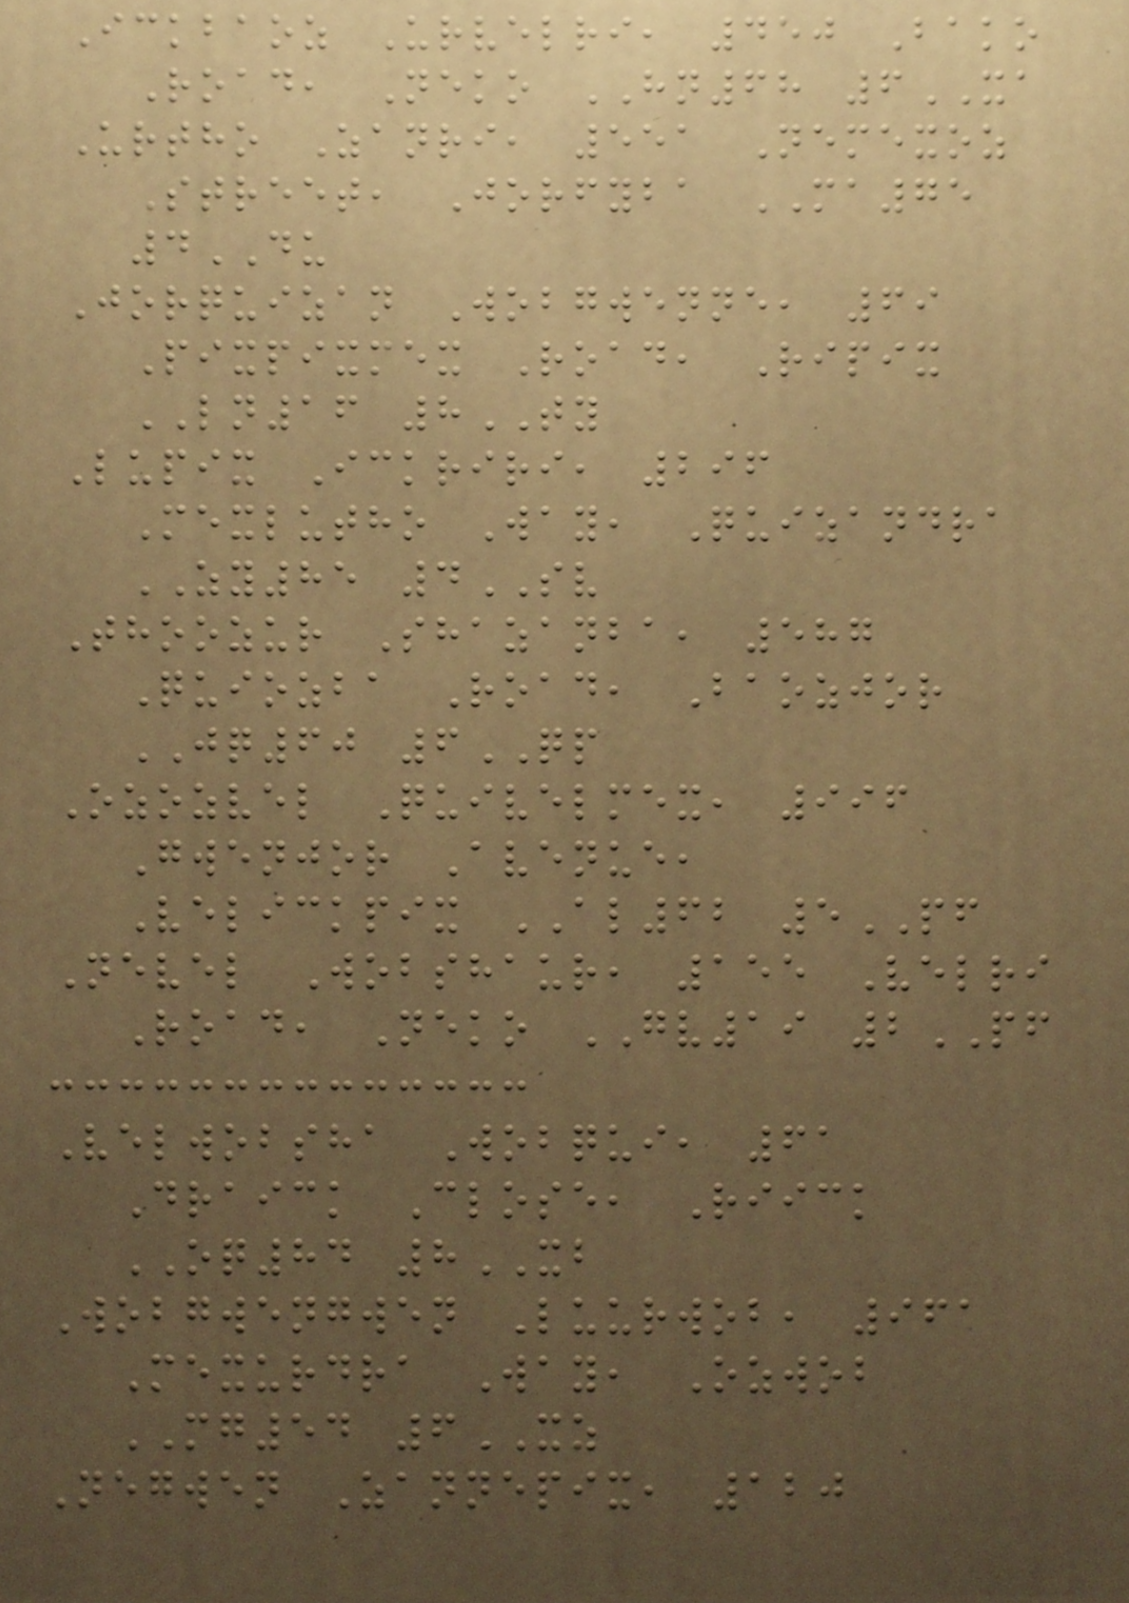Ickbaoz Urvelri, 450 Bako
Road, Neko HN68 6XA
Urtho Zanri, 551 Nemexoz
Street, Jorfyba MA75
4DU
Jorquizan Wobgwenne, 69
Pixpixmex Road, Ripix
LN16 8TY
Lupix Ickriri, 296
Mexlutho Way, Quizandra
ZY85 4SV
Thoozur Shazanba, 587
Quiozba Road, Baozjor
JQ60 6QP
Ozozvel Quivelmex, 996
Gwenjor Avenue,
Velickpix AL62 5PF
Nevel Wobshaur, 155 Velri
Road, Neko GV19 2PF
Velwobsha Wobqui, 61
Draick Close, Riick
OQ84 8XB
Wobgwengwen Luurwob, 961
Mexurdra Way, Ozwob
MG54 6XZ
Negwen Zannepix, 120
